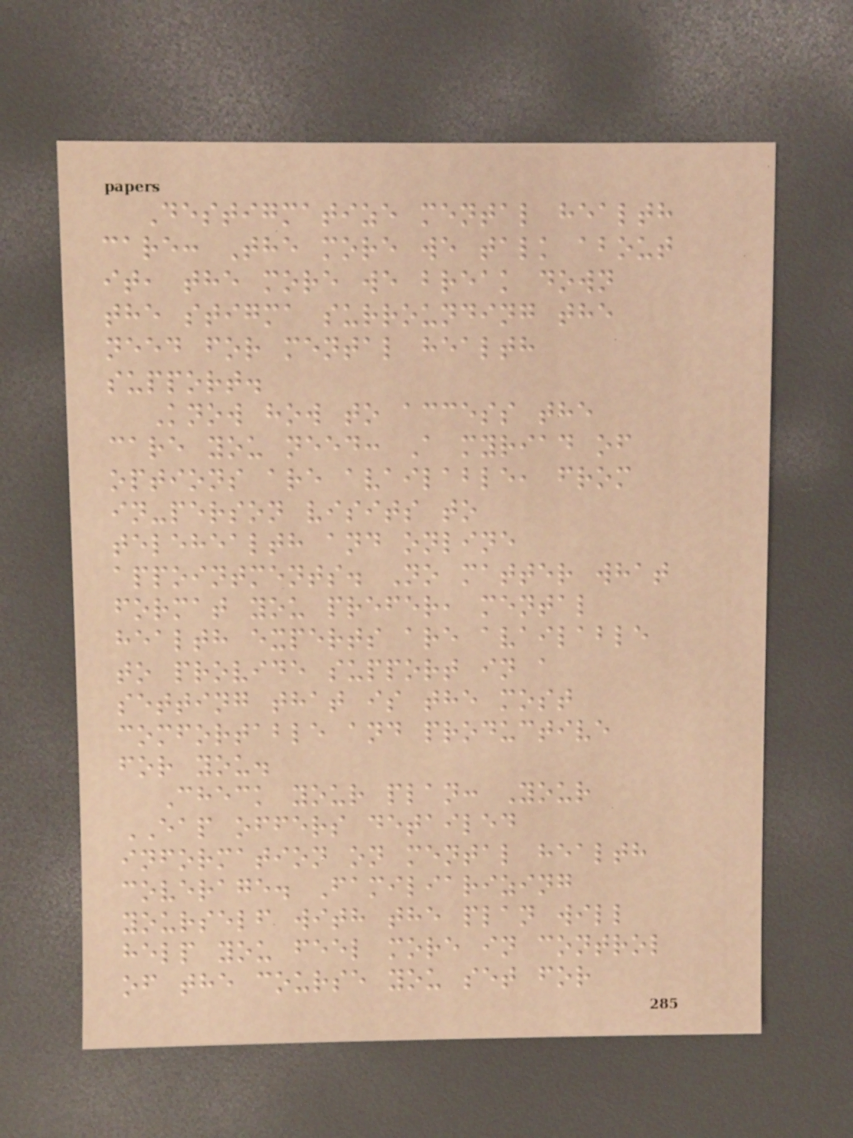Destigmatize mental health
care: The more we talk about
it, the more we break down
the stigma surrounding the
need for mental health
support.
Know how to access the
care you need: A myriad of
options are available, from
in-person visits to
telehealth and online
appointments. No matter what
format you prefer, mental
health experts are available
to provide support in a
setting that is the most
comfortable and productive
for you.
Check your plan: Your
EAP offers detailed
information on mental health
coverage. Familiarizing
yourself with the plan will
help you feel more in control
of the course you set for
